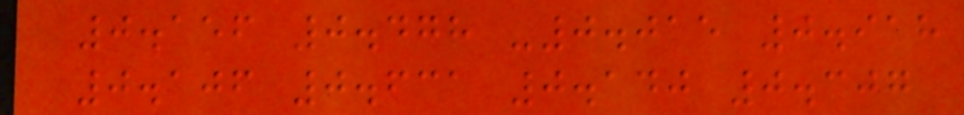0.156 0.478 -0.015 0.918
0.106 0.631 0.140 0.307
